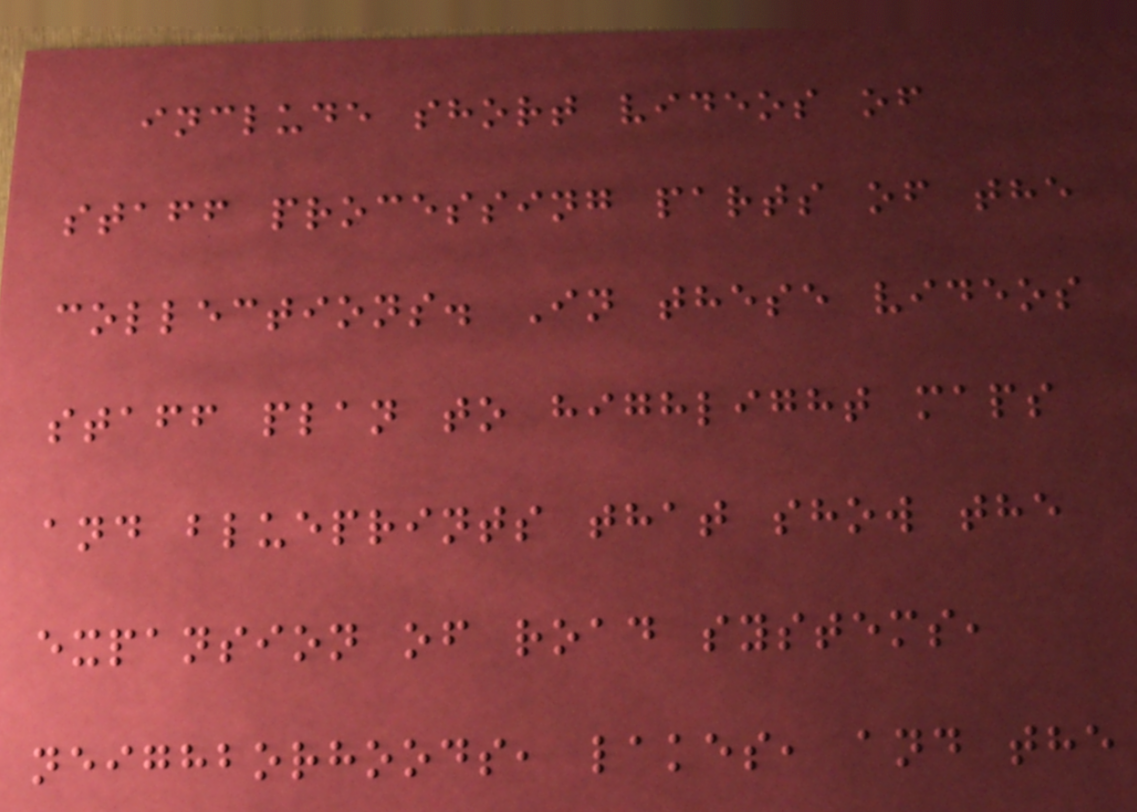include short videos of
staff processing parts of the
collections. In these videos
staff plan to highlight maps
and blueprints that show the
expansion of road systems,
neighborhoods, lakes, and the
